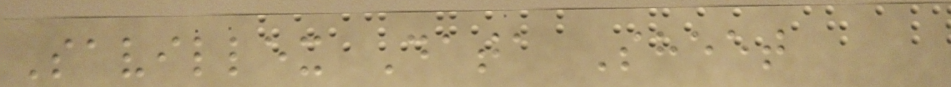Savillex Data Sheet
